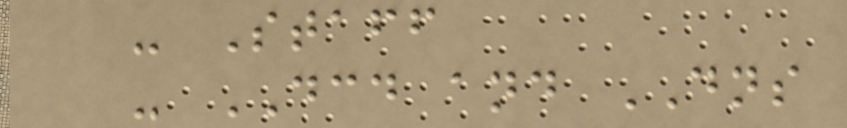- Staff
- DCD and DNS
